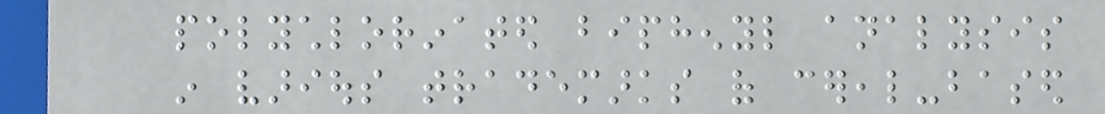polychlorinated biphenyl analysis
in various trademarks of cereal-based
